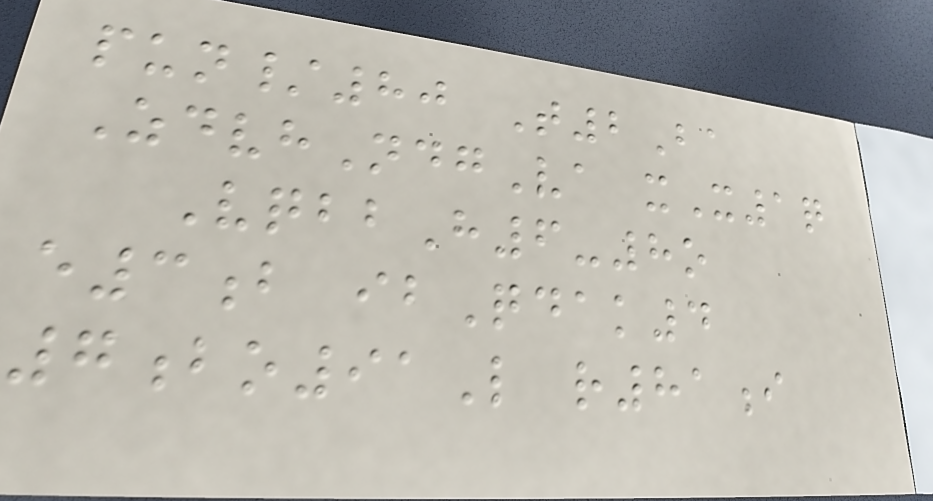pun/80 T2Ba
ZdvhNdgVa xX1q
VqbbH6-8o
e3b ibQdak4
7bo91L r81i
